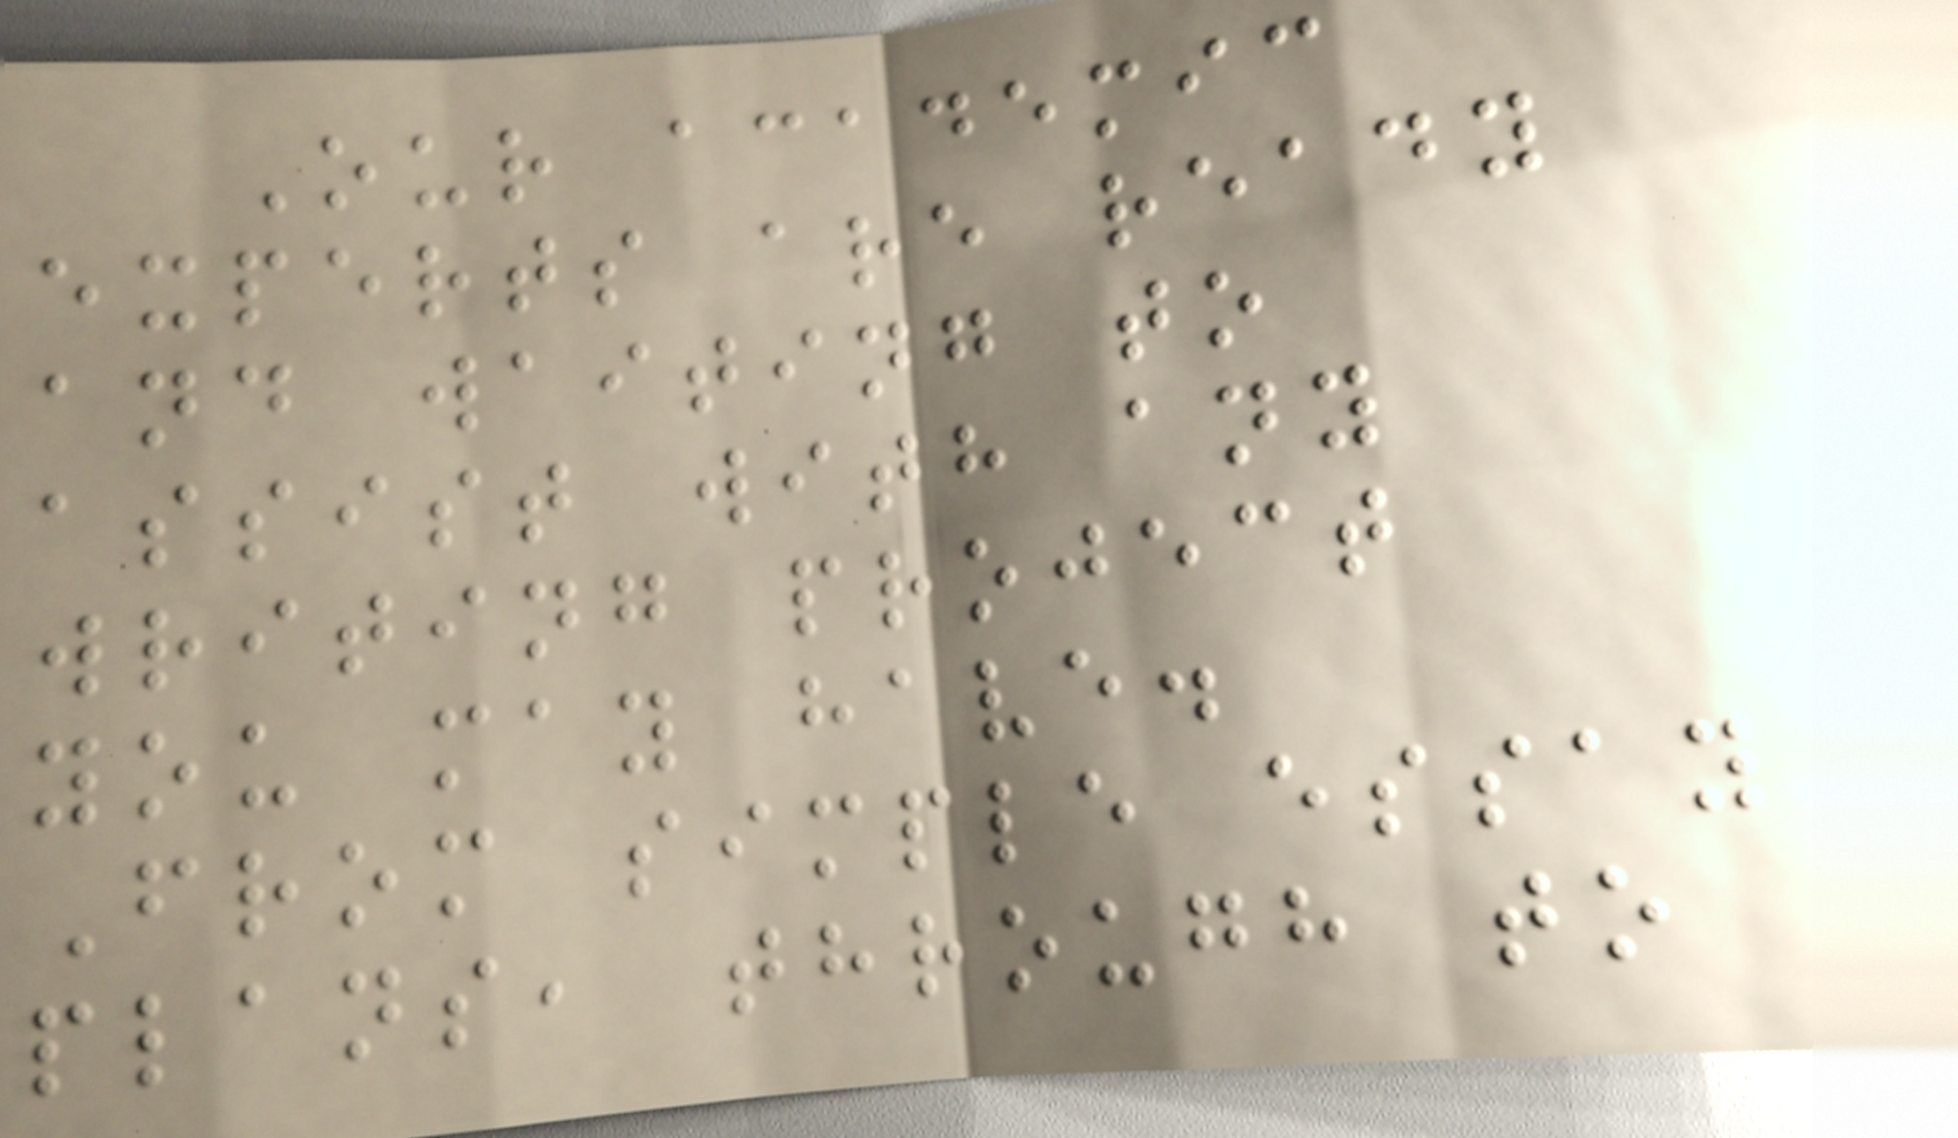Our academic
experts are ready
and waiting to
assist with any
writing project
you may have.
From simple essay
plans, through to
